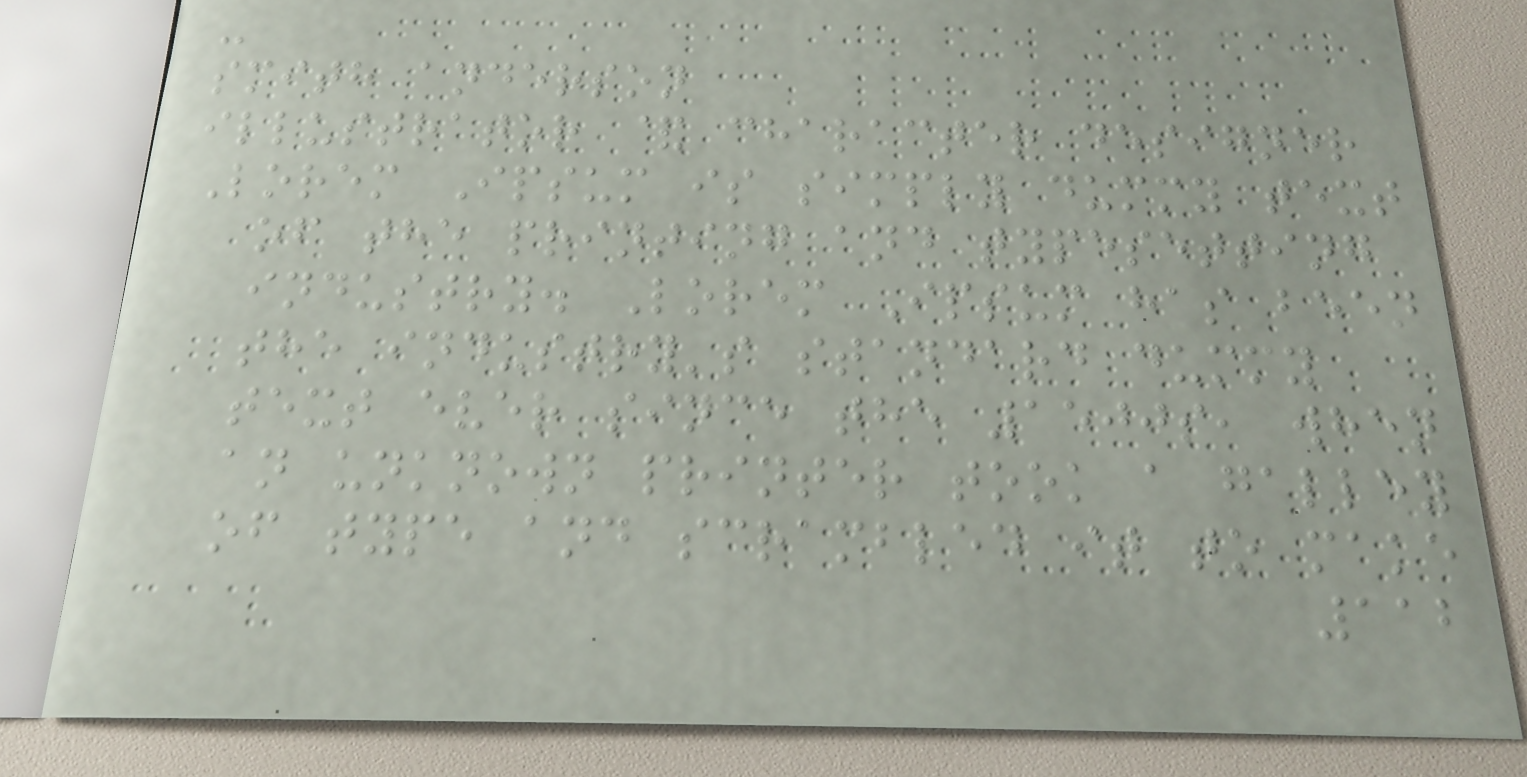-
smith anderson
illustrator & character designer
Lorem Ipsum is simply dummy text
of the printing and typesetting
industry. Lorem Ipsum has been
the industry's standard dummy
text ever since the 1500s, when
an unknown printer took a galley
of type and scrambled it to make
112
